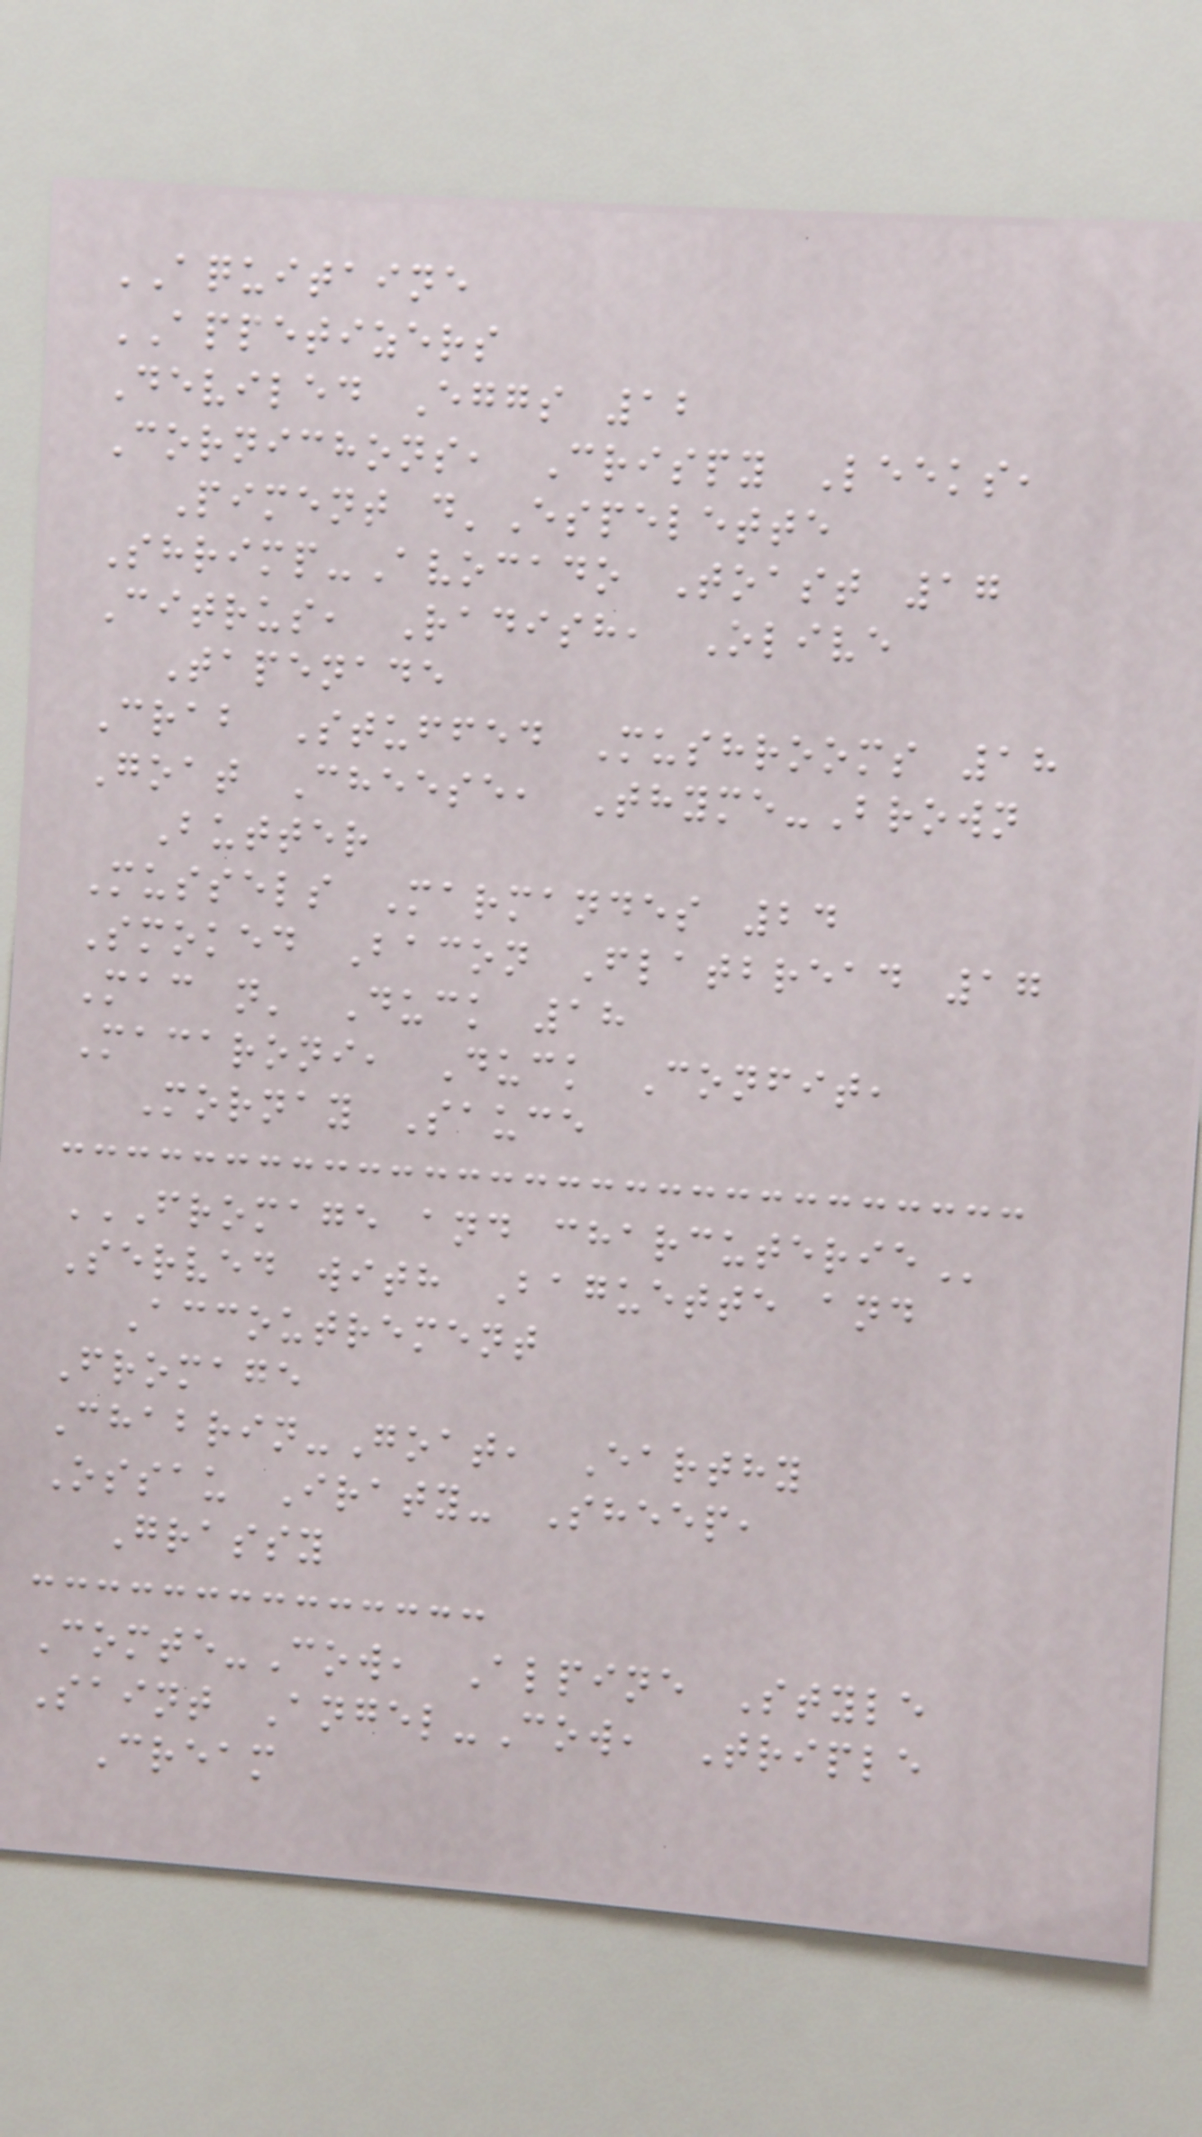AQUITAINE
APPETIZERS
Deviled Eggs 12
Cornichons, Crispy Leeks,
Piment d'Espelette
Shrimp-Avocado Toast 17
Citrus, Radish, Olive
Tapenade
Crab Stuffed Mushrooms 18
Goat Cheese, Thyme-Brown
Butter
Mussels Marmandes 24
Smoked Bacon Flatbread 17
Mac n' Duck 18
Macaroni, Duck Confit,
Mornay Sauce
FROMAGE AND CHARCUTERIE
Served with Baguette and
Accoutrement
Fromage
Chabrin-Goat, Earthy
Ossau Iraty- Sheep,
Grassy
Comte-Cow, Alpine Style
Saint Angel-Cow, Triple
Cream
